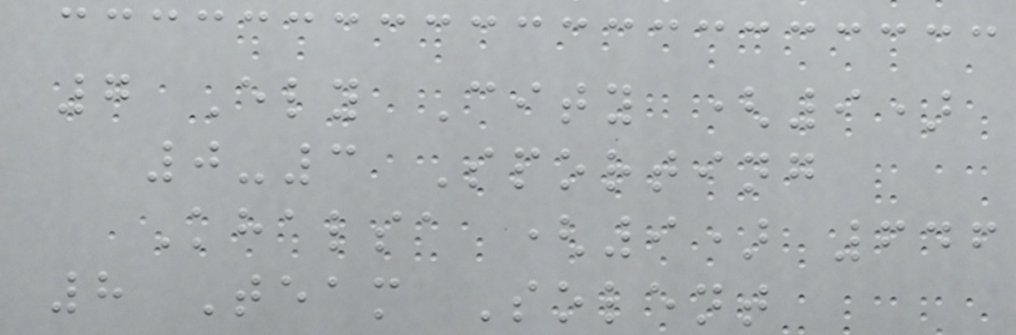7 Ely City (9)
0-3 Sporting
Khalsa (9) 646
8 Team Solent
